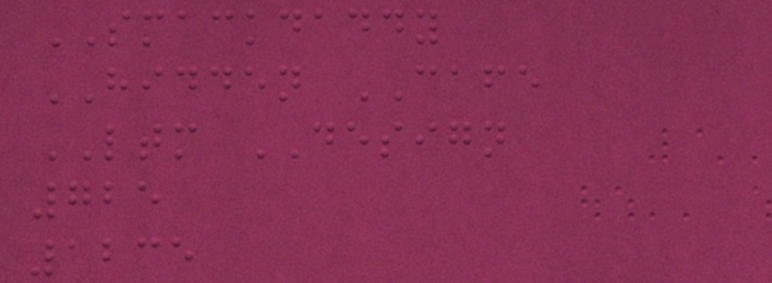SMACKDADDY
HIDDEN CAFE
LTM DESIGN
725
1235
